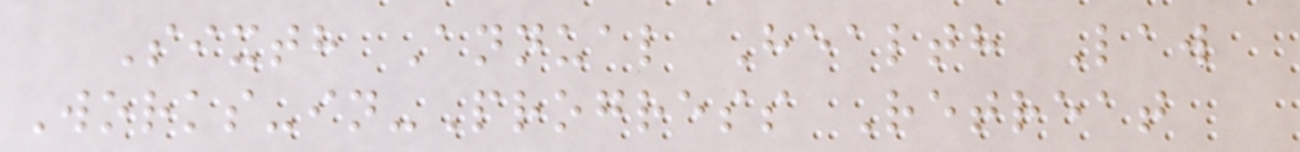Sixth Annual Health Law
Works-in-Progress Retreat
